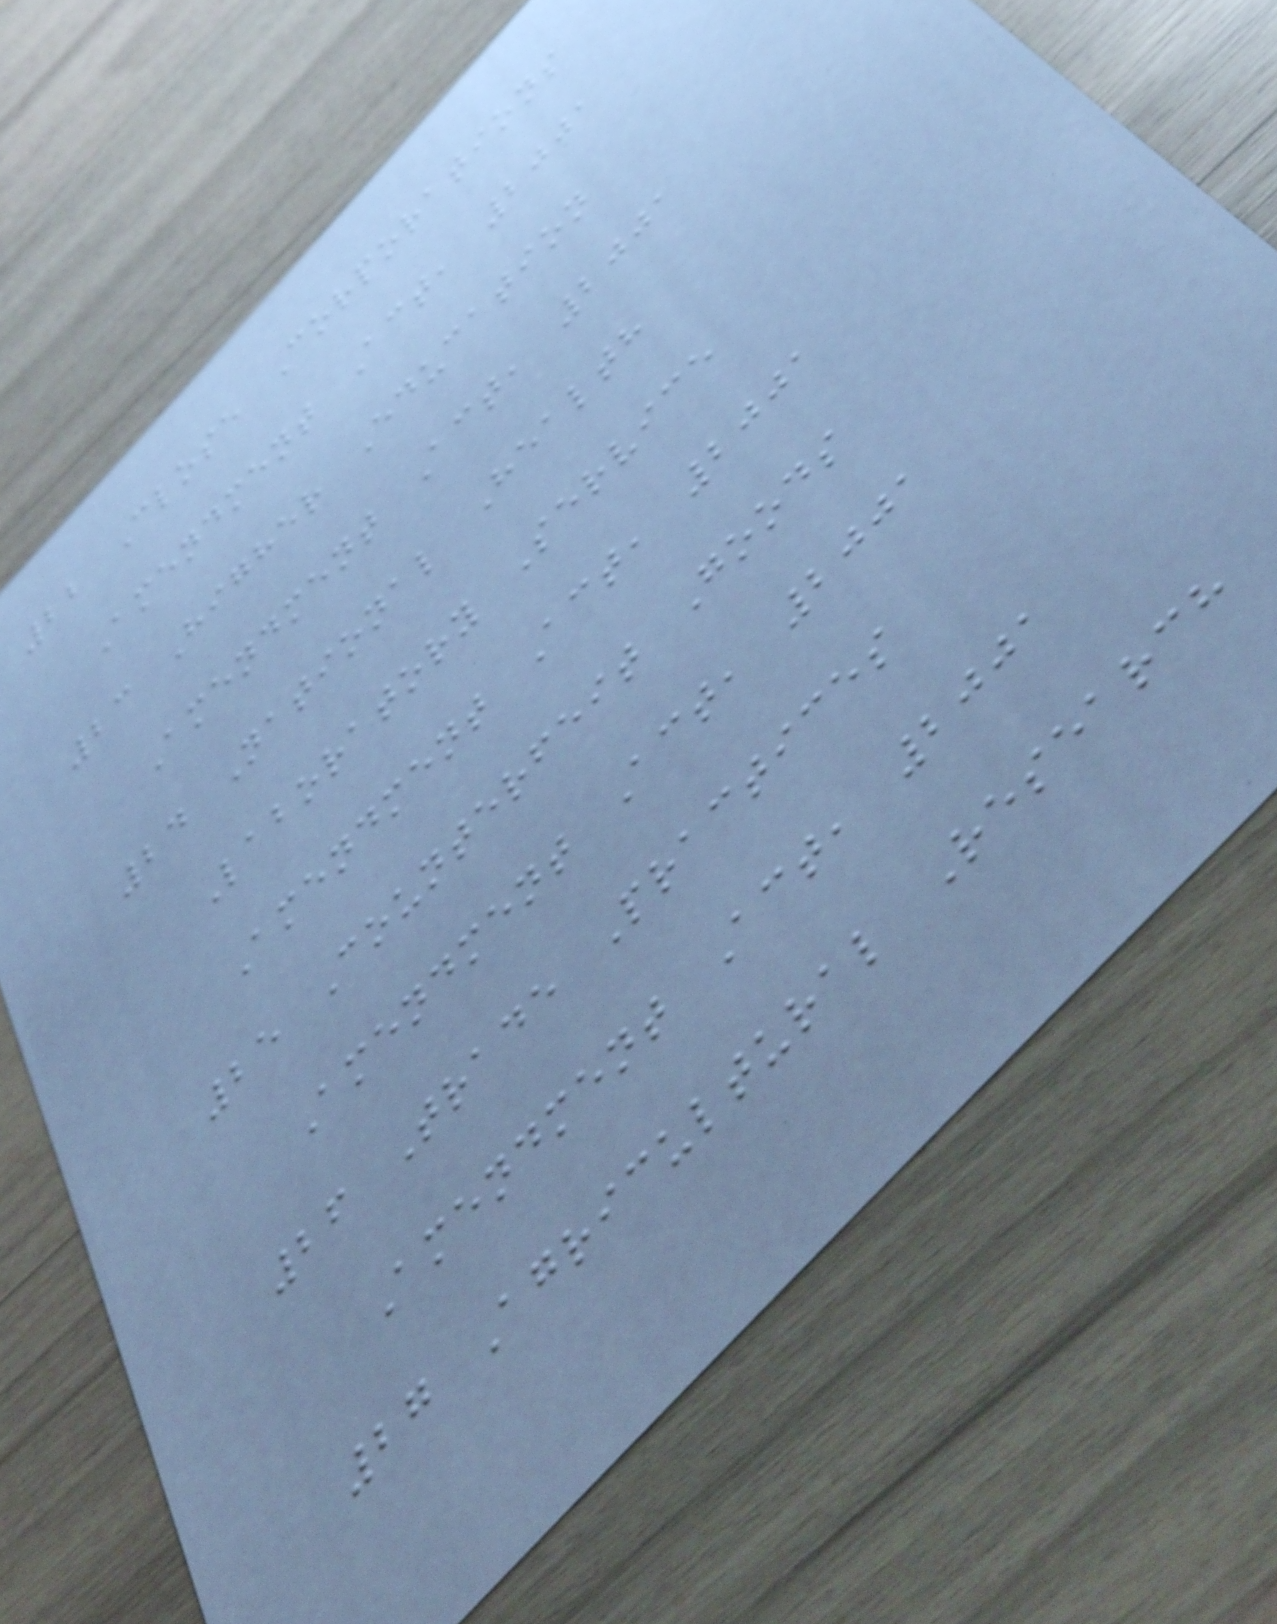22 Close Corporations
Amendment Act, 2001
23 Higher Education
Amendment Act, 2001
24 National Health
Laboratory Service
Amendment Act, 2001
25 Counterfeit Goods
Amendment Act, 2001
26 Trade Practices
Amendment Act, 2001
27 Agricultural Research
